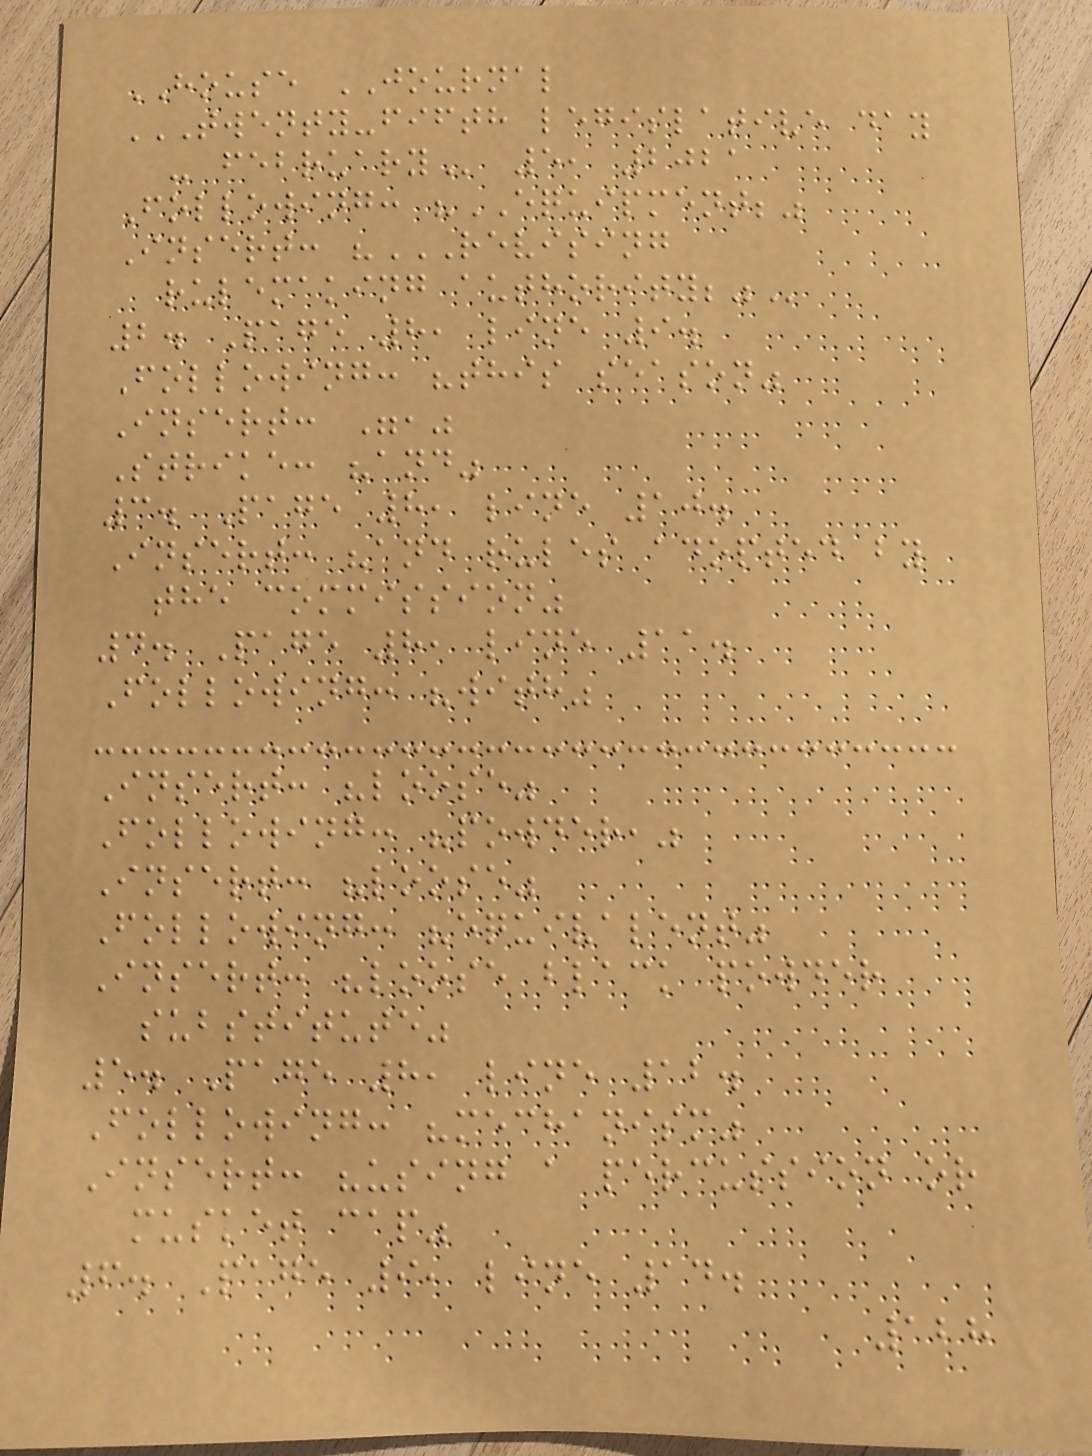HOUSE JOURNAL
TWENTY-FIFTH LEGISLATIVE DAY
- FEBRUARY 5, 2021
Following: "EQUIPMENT;"
Insert: "REVISING
RULEMAKING AUTHORITY;"
2. Page 8, line 9.
Following: "this season"
Insert: ","
Strike: "and"
3. Page 8, line 10.
Insert: "and rules adopted by
the commission"
4. Page 8, line 11.
Following: "with"
Insert: "loose"
Following: "powder,"
Insert: "loose"
Following: "equivalent"
Insert: "loose black powder
substitute"
5. Page 8, line 12.
Following: "mechanism"
Insert: "using a percussion or
musket cap"
6. Page 9, line 14.
128
